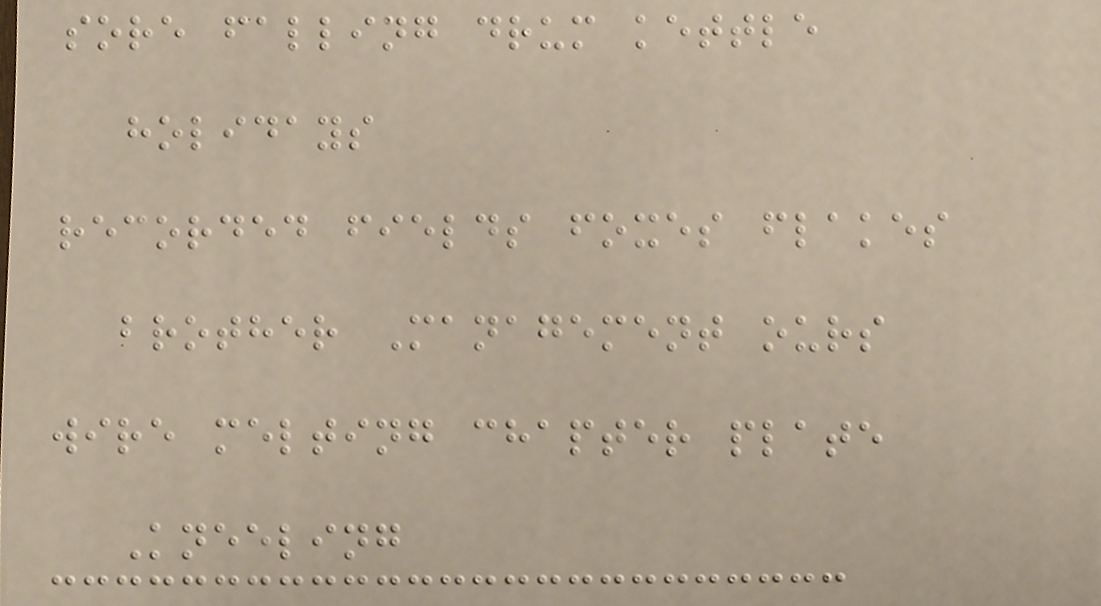sore falling drum kettle
holidays
recorded fields foxes flakes
brother Management ours
wire melting chapter plate
Kneeling
